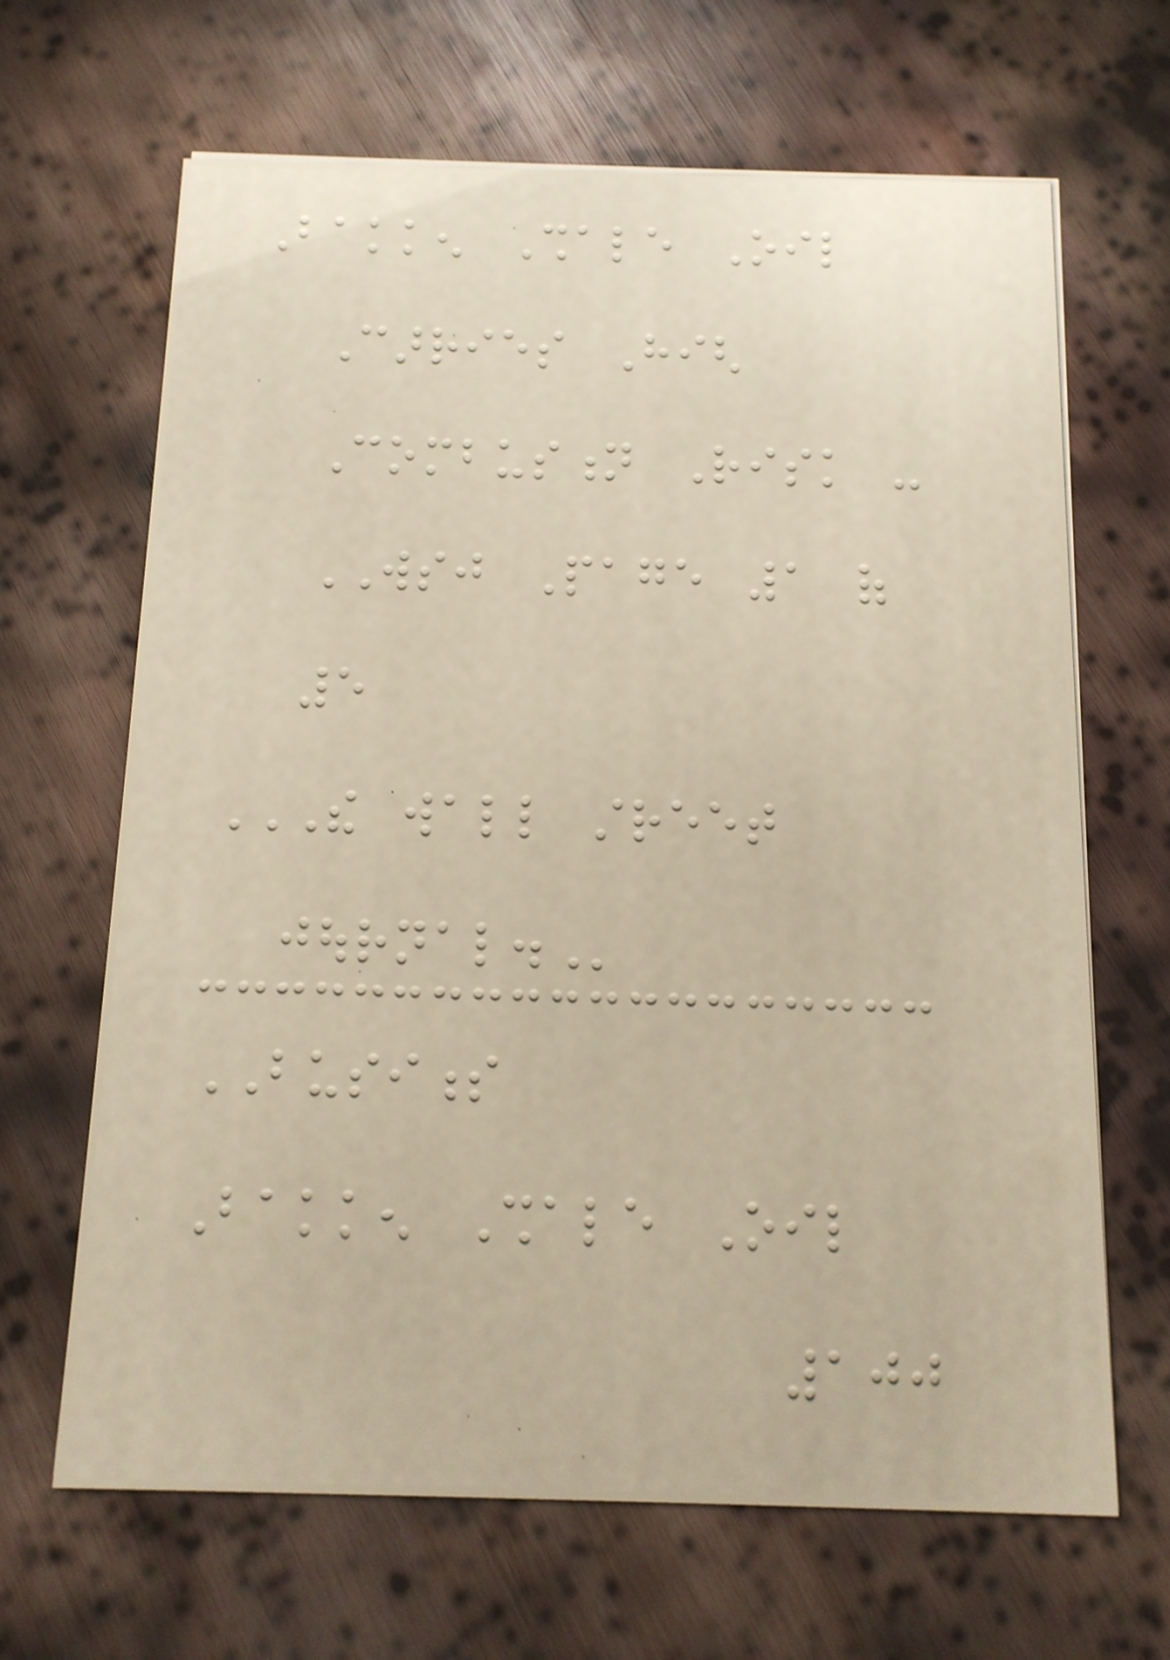Bakken Shale Oil
Carries High
Combustion Risk -
WSJ Page 1 of
5
THE WALL STREET
JOURNAL.
BUSINESS
Bakken Shale Oil
100
